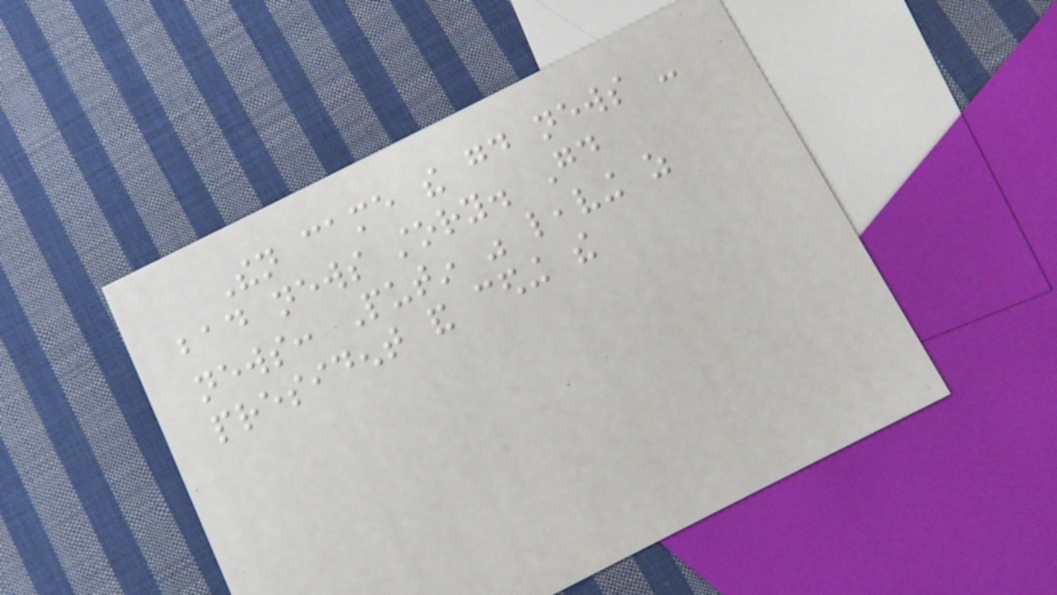Then came the good news -
bad news story. Good
news: Putin was leaving as
president and ceding the
